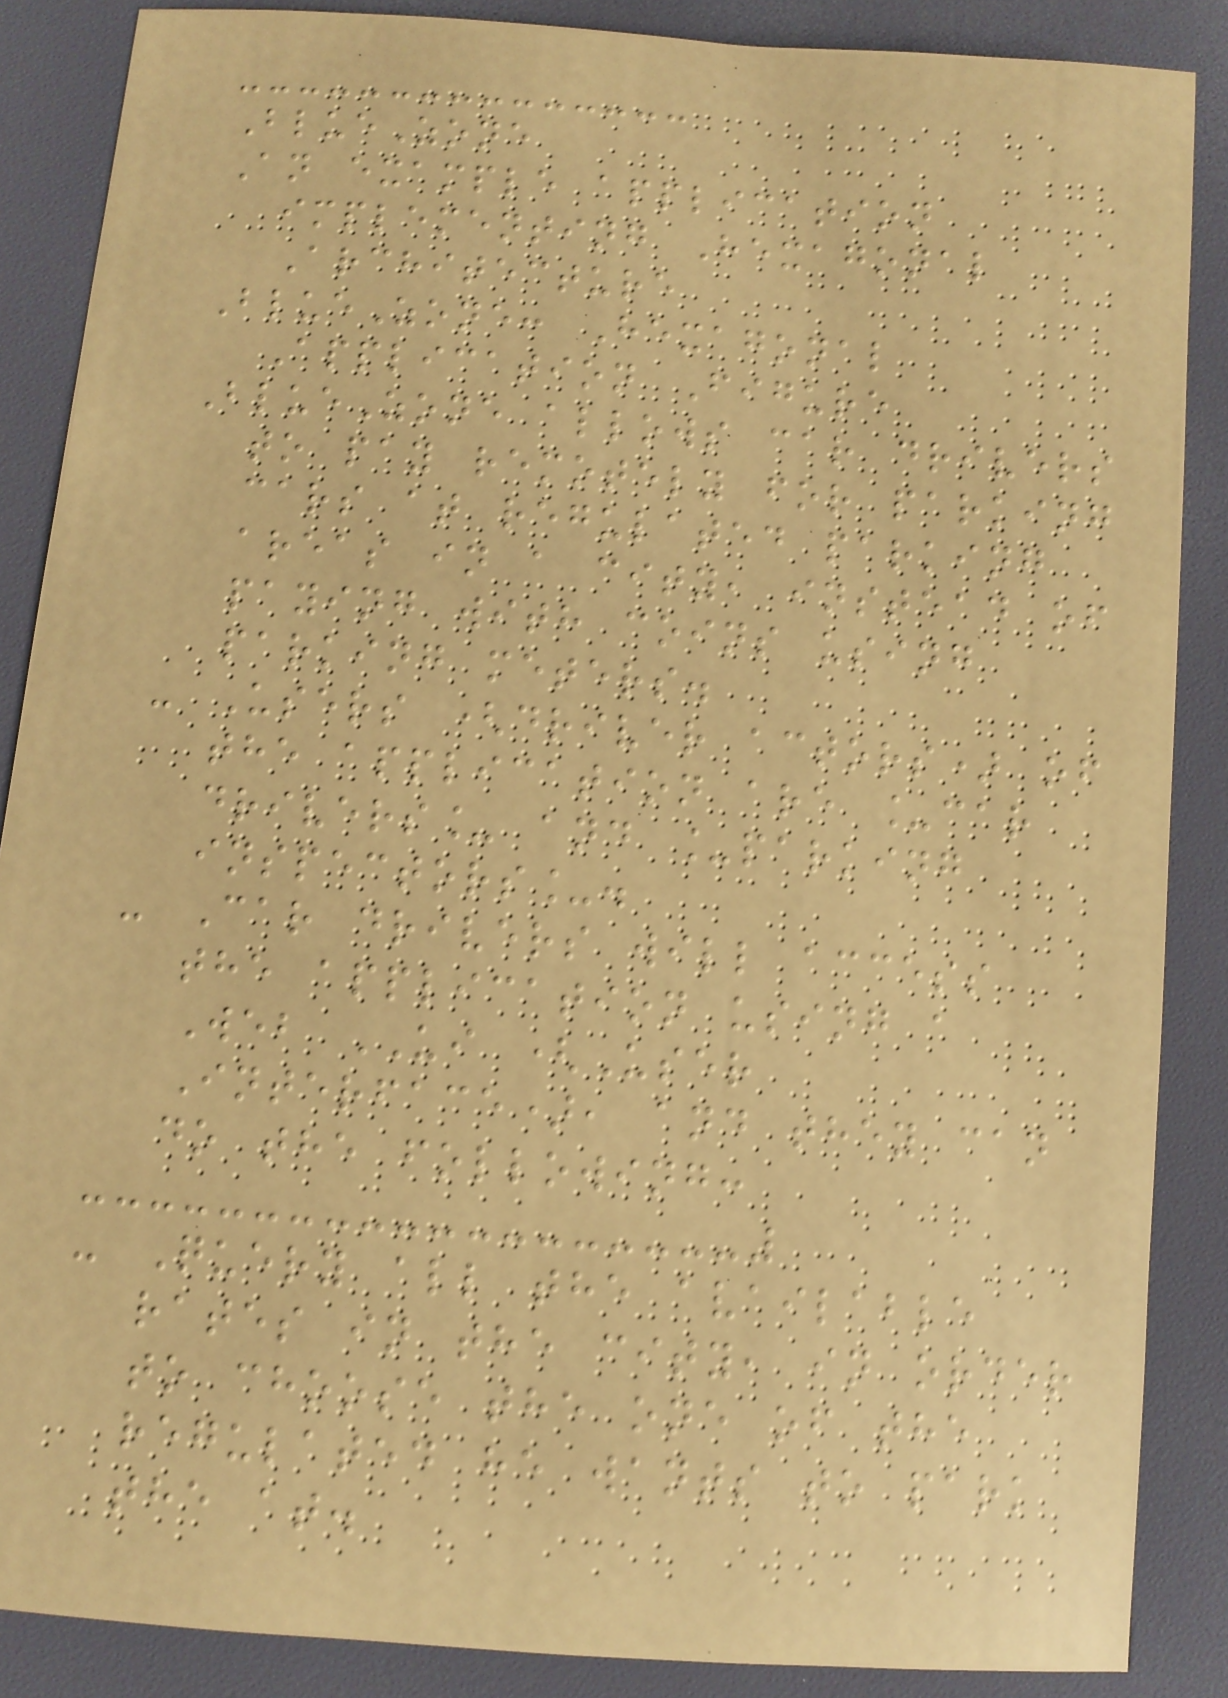BlueZone
An example application
implementing Hexagonal
Architecture
BlueZone: Hexagonal
Application Figure
BlueZone allows car drivers
to pay remotely for parking
cars at regulated parking
areas in a city, instead of
paying with coins using
parking meters.
- Users (driver actors) of
the application are _car
drivers_ and _parking
inspectors_.
- Car drivers will access
the application using a
Web UI (User
Interface), and they can
do the following:
- Query all the available
rates in the city, in order
to choose the one of the
regulated he wants to park
the at.
